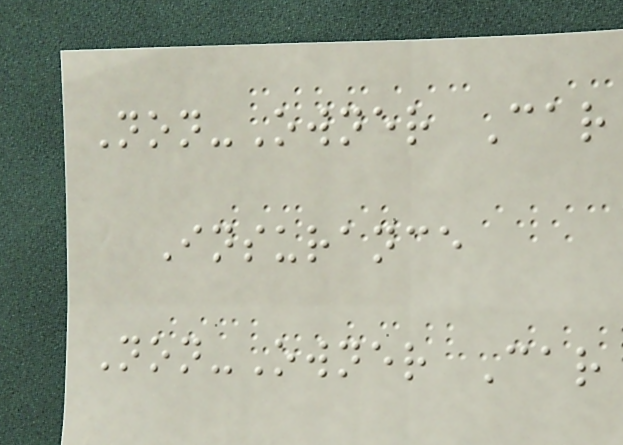Non-Owner Car
Insurance
Non-Owner Car
